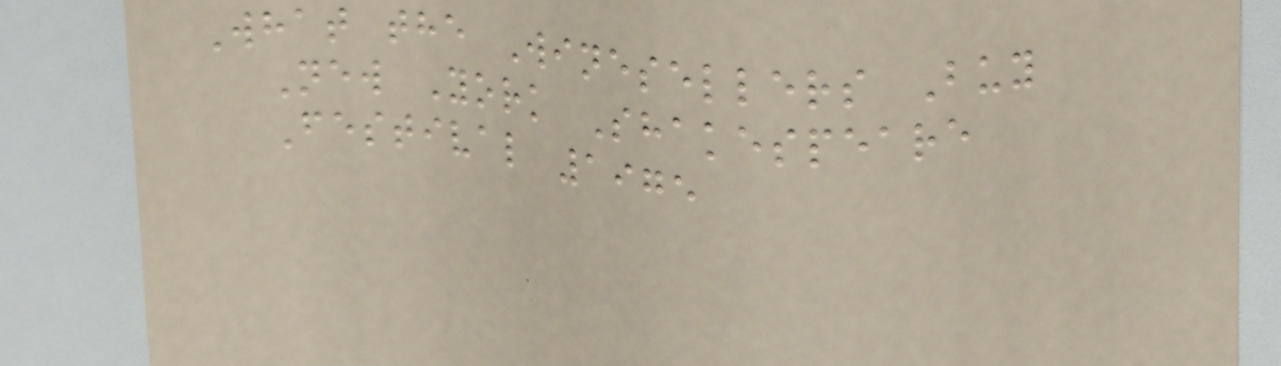What the Winesellers Buy
New York Shakespeare
Festival 1975
